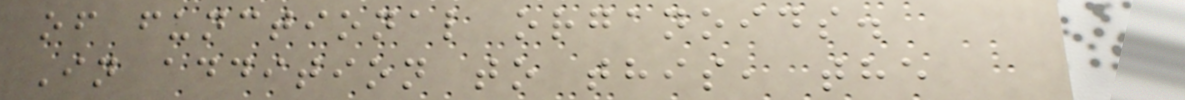of functional organoids.
In addition to this, the
